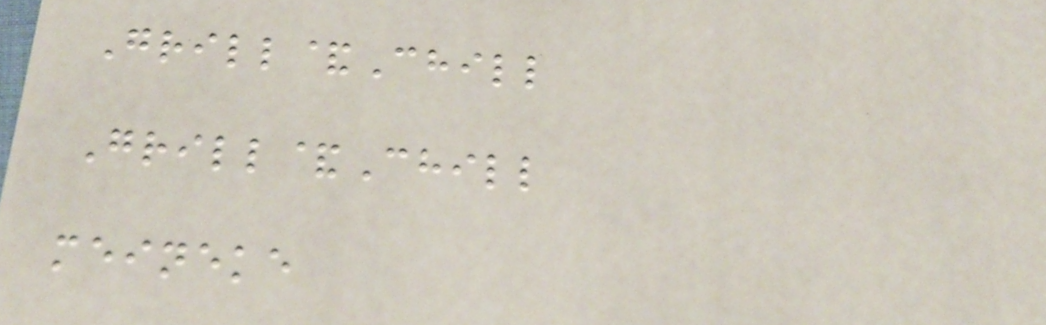Grill&Chill
Grill&Chill
meineke
